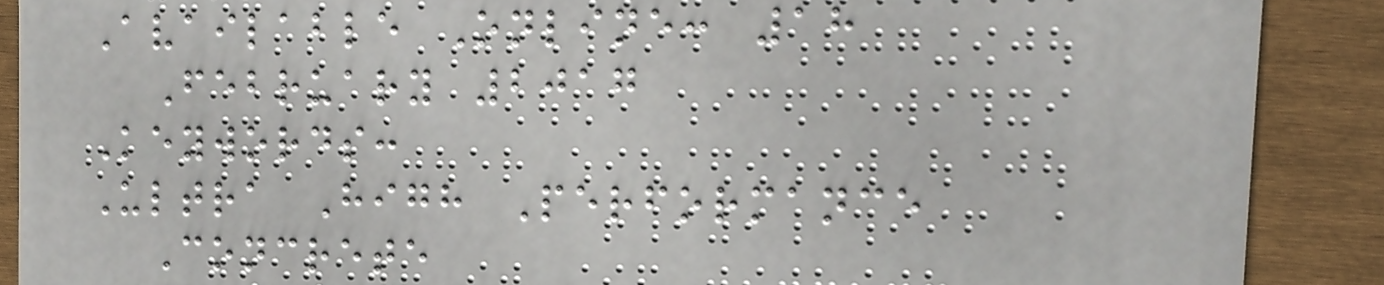Available Online: 18
February 2017
Keywords:
Ultra High Performance
Concrete
